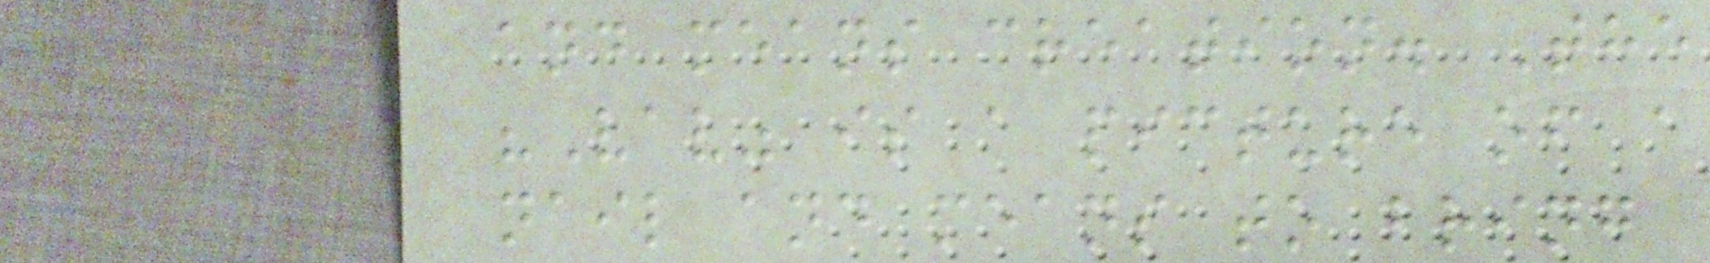and means creation. The
"Vav" is a picture of a
nail and means to bring
